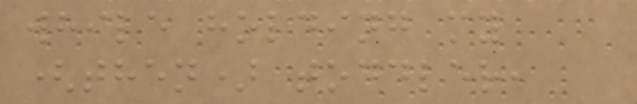while holding my
(then) toddler,
